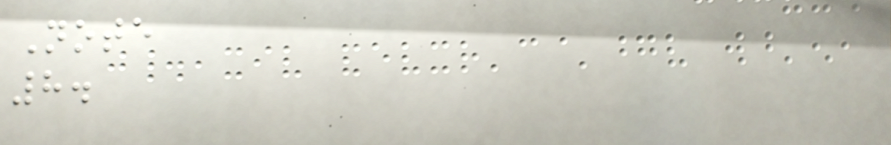Note
8.
